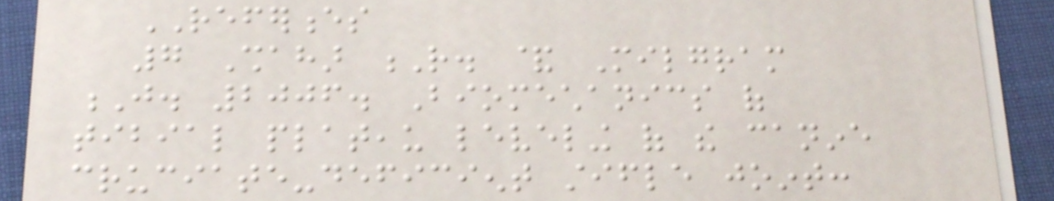REFERENCES
7 Shahar R. & Milgram
J. 2006. Biomechanics of
tibial plateau leveling of the canine
cruciate-deficient stifle joint:
